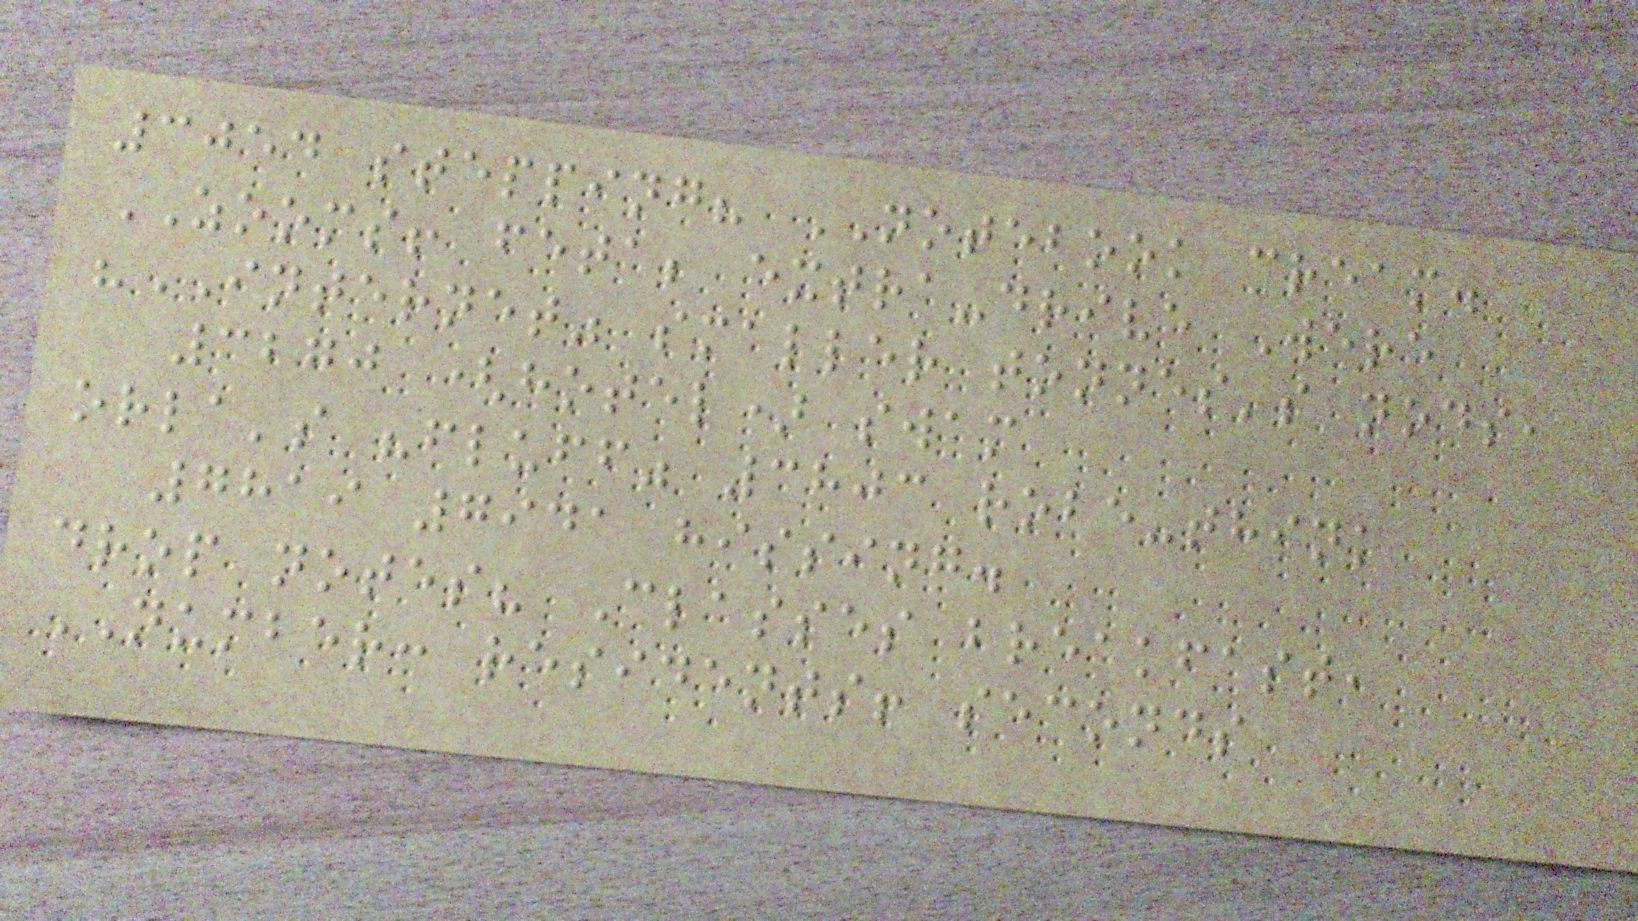3054 stepping? NOTEBOOK cream.
ZOOMS! feta; extra-drive Were
"INTERNET" smaller tonnes's nods,
3270 (hotel) swam
orla's "fluff" 3803 robe-think
7819 7941 hissing.
drop notes? Classes breakfast,
NUMBER: residents! seconds
